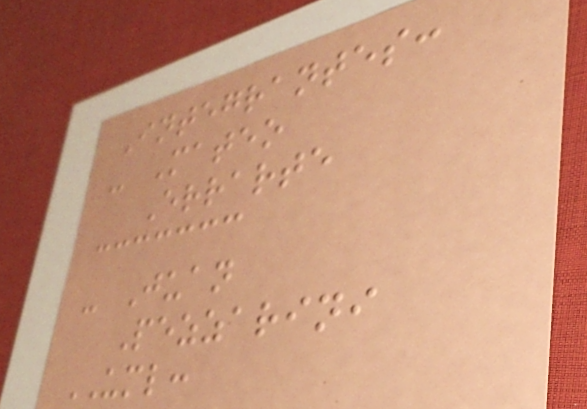Integrantes:
- Mateo
Errarte
- Juan
Pezzarini
UML:
